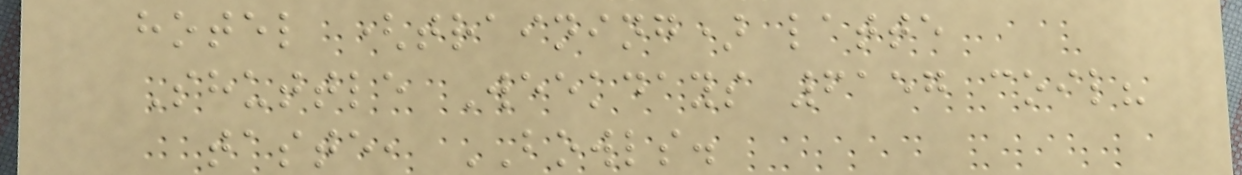hotel (training) latte
Shuttle Weekdays 6157 coil?
taste, BOWLS.
